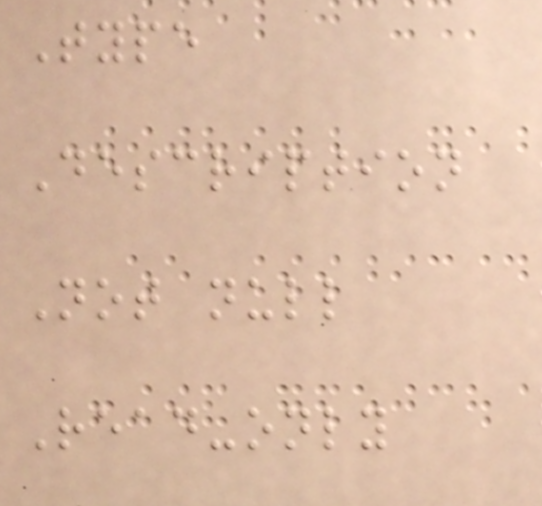Type
Description
Not null
Read-only
